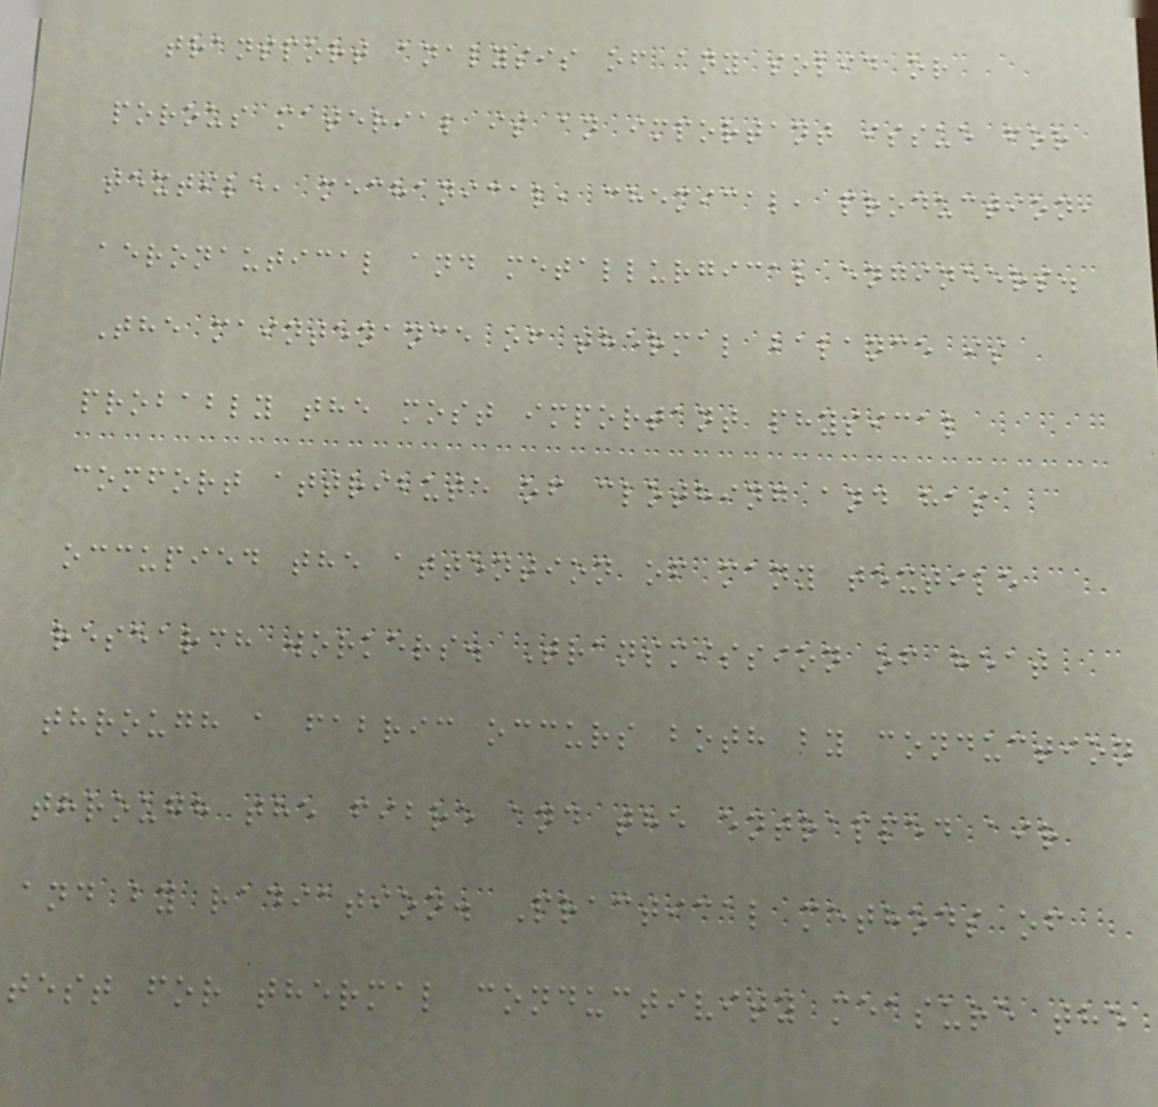transport analysis of any solid or
porous material is an important issue for
textile, mechanical, chemical, production,
aeronautical and metallurgical engineers.
The maintenance of thermal balance is
probably the most important physical
comfort attribute of clothing and has
occupied the attention of many textile
research workers. Transmission of heat
through a fabric occurs both by conduction
through the fibre and the entrapped air
and by radiation. Practical methods of
test for thermal conductivity measure the
